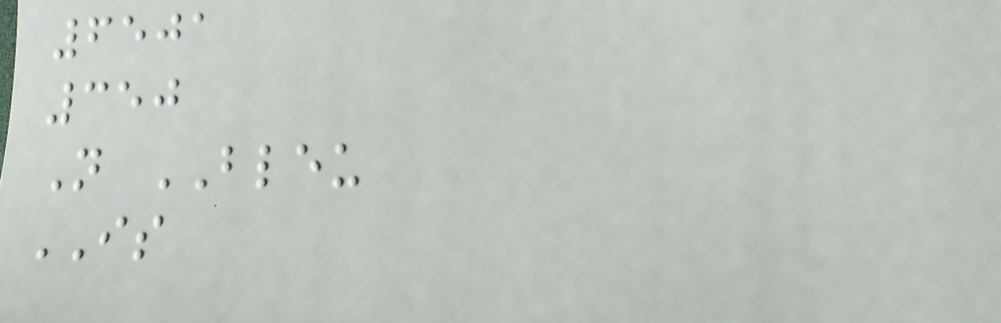6501
350
N BLEU
IS
